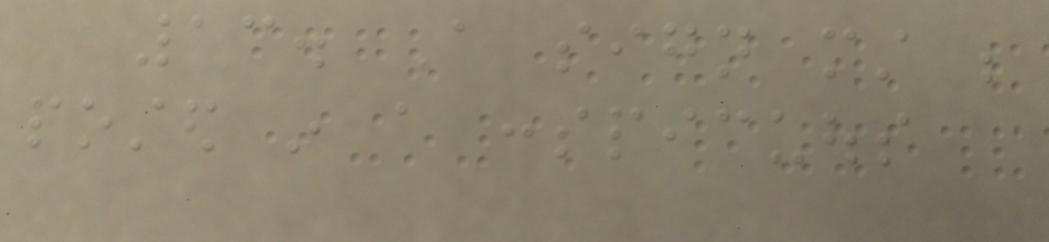13. A sign must be
posted in a conspicuous
